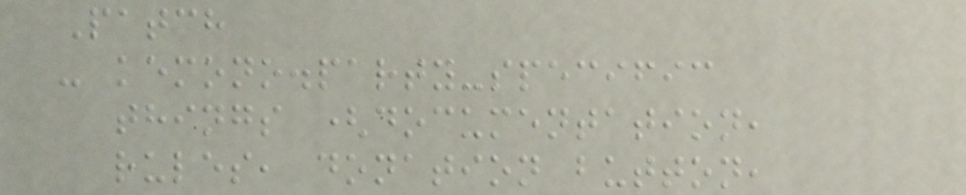Patch
- kemono.party-specific
things (documentation,
rules, donation button,
